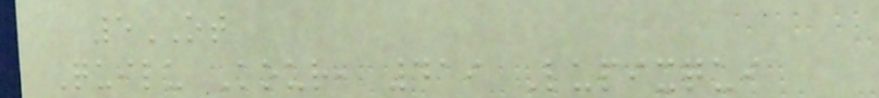5OT
Quilu Kour, 419 Lupixqui
